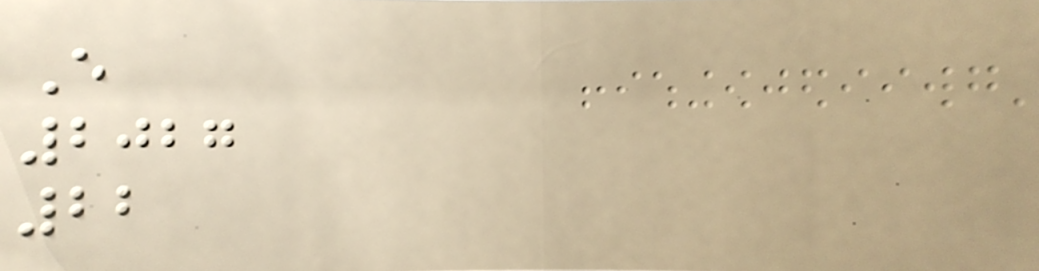E
2027
22
